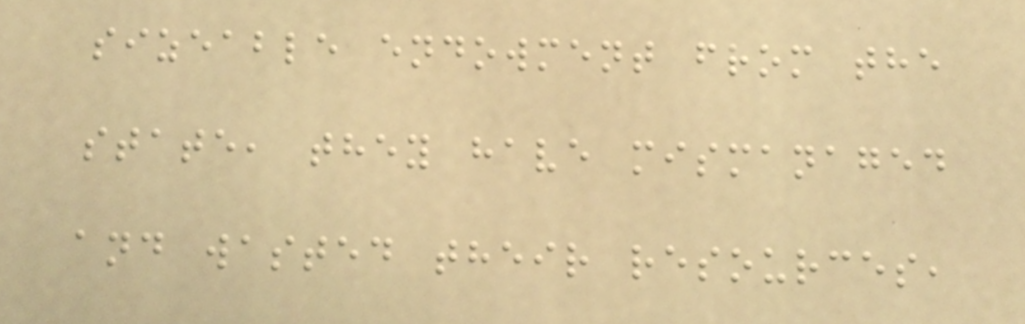sizeable endowment from the
state, they have mismanaged
and wasted their resources,
